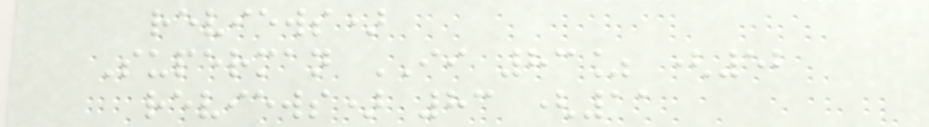reviews)
Superman II 83% (52
reviews) 83 (11
